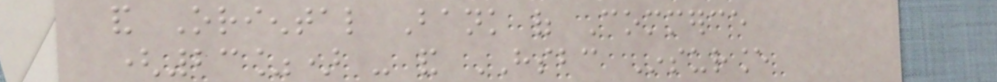and Oriental Bank of Commerce
(23%) - and HSBC Insurance
